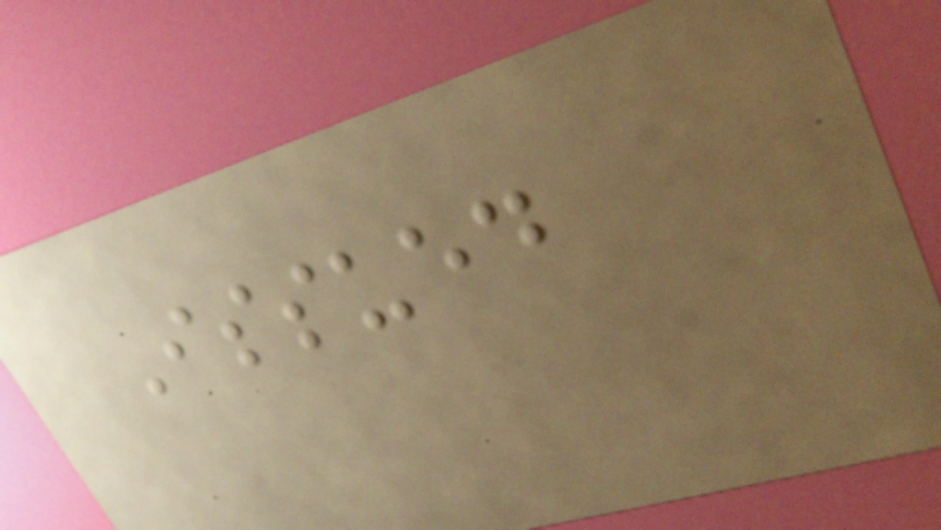Issued
